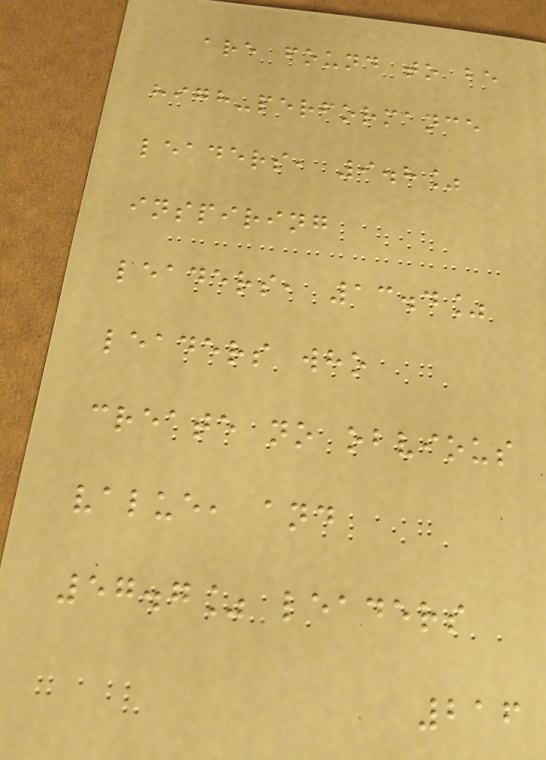are found to be
high-performance
leaders, 9.8%
inspiring
leaders, 13.4%
leaders who
create no obvious
value, and
57.7% leaders
216
